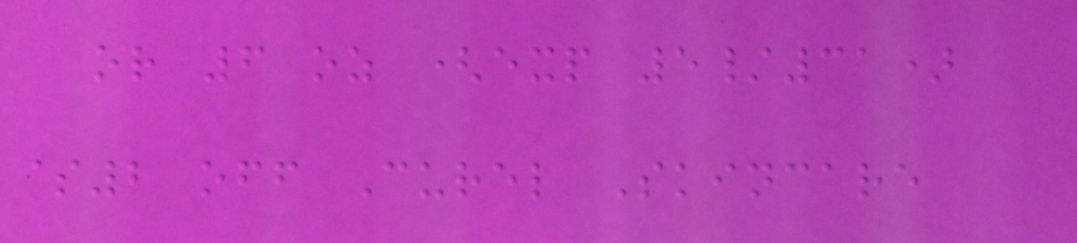or 6 oz (exp 5/31)
$2 off Curel Skincare
